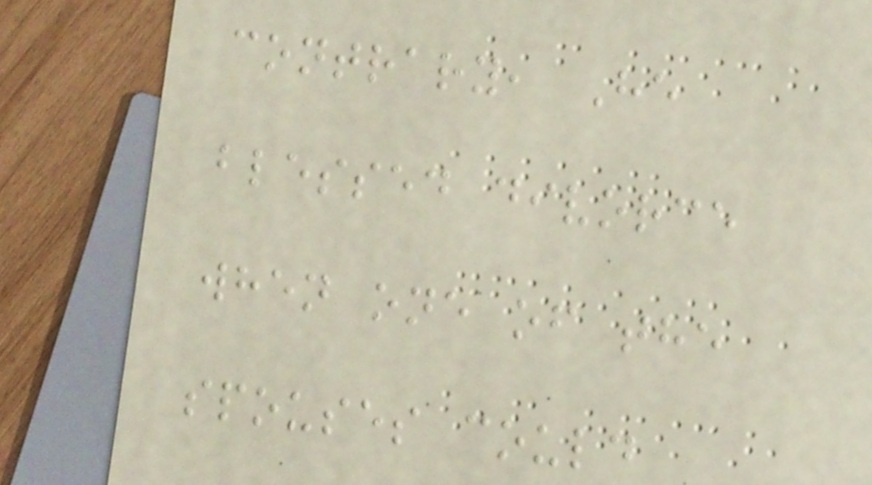contrary, He
blessed divorce
when one of the
spouses could
